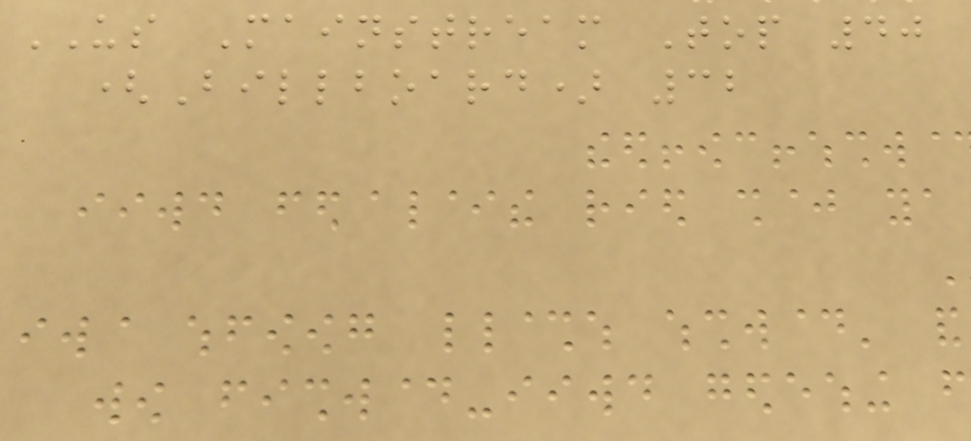US Mainstream Top 40
(Billboard) 32
